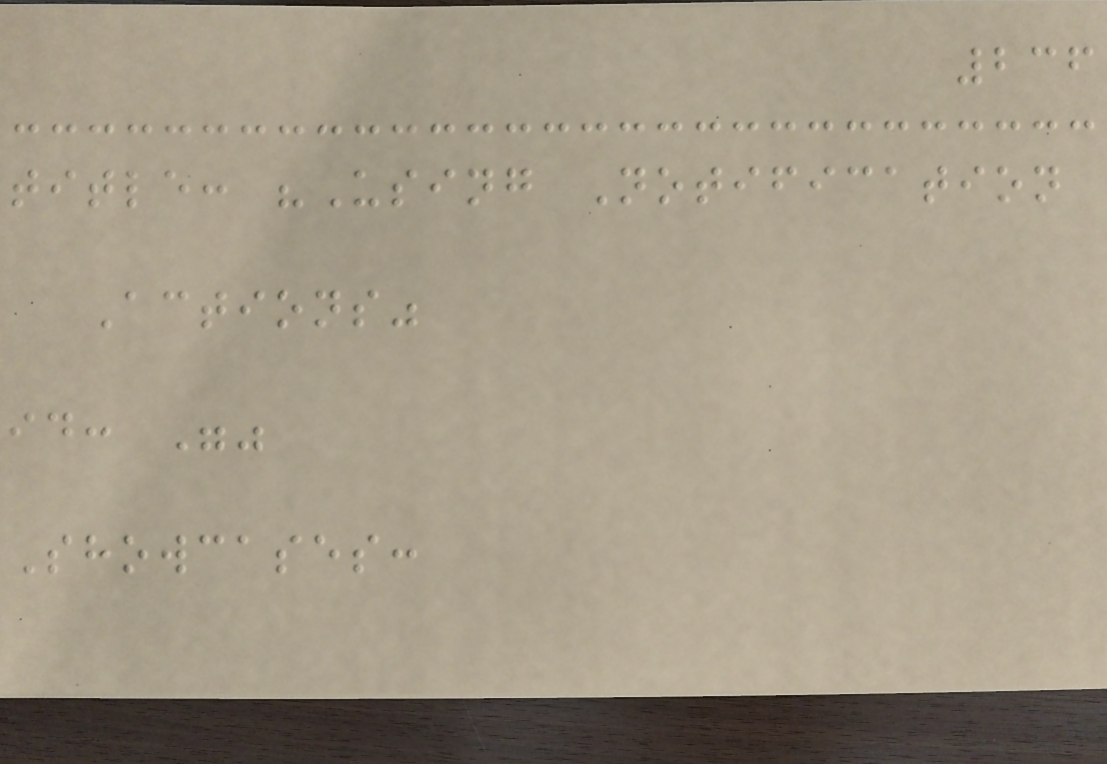236
title: "Using Notification
Actions"
id: ""
Showcases:
